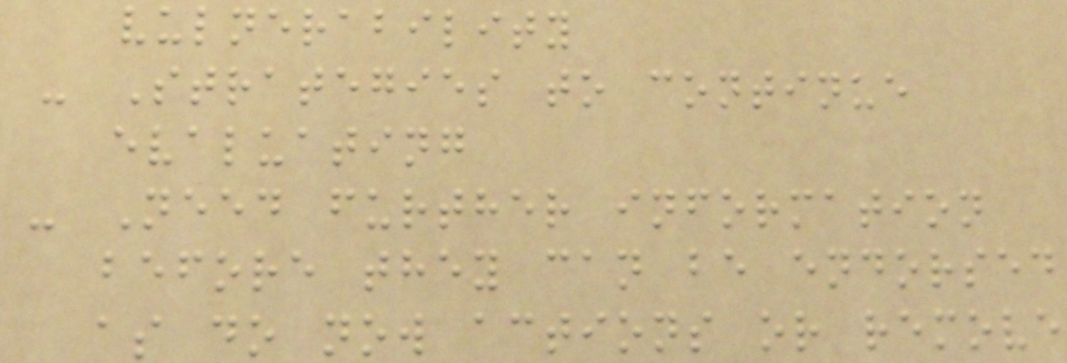vulnerability
- Strategies to continue
evaluating
- Need further information
before they can be endorsed
as do now actions or remove
